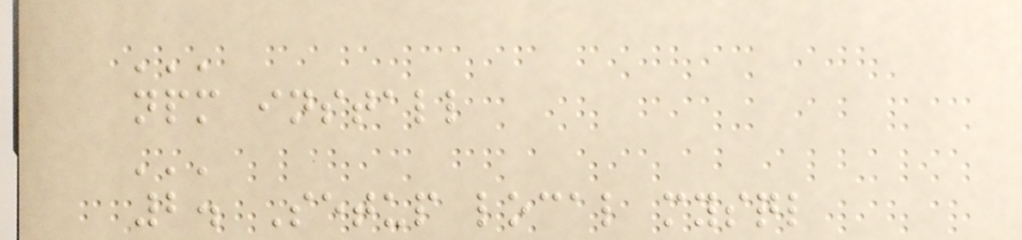'''
npm install
'''
2. Setup local mysql
